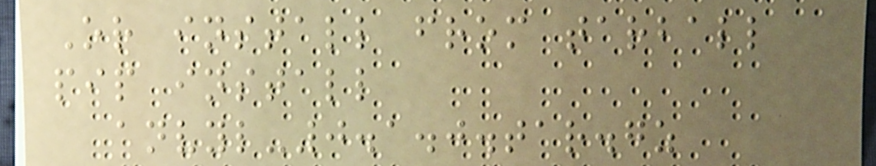Or install from tarball
pip install
anvyl-0.1.0.tar.gz
